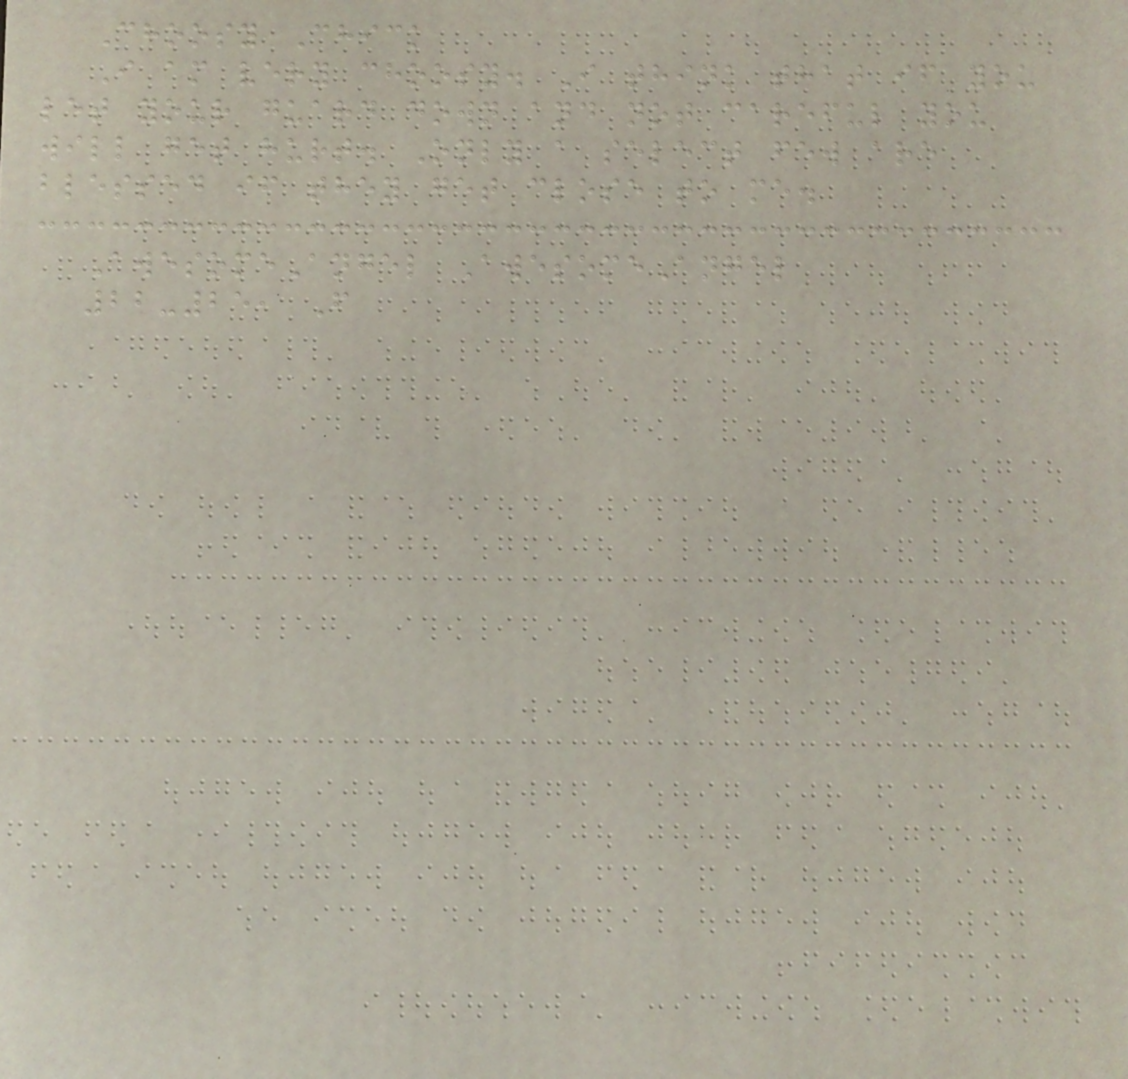Choosy Chick
I am very choosy. I think that if you
let your guard down and not careful you
will get hurt. Only a select few are
blessed if they get close to me.
AwesomeAngel AwesomeAngel
22-25, F
